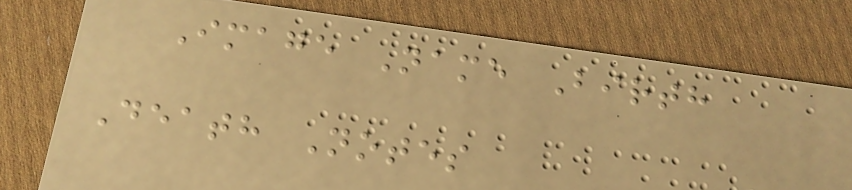Image Name Birth
Death Notes
